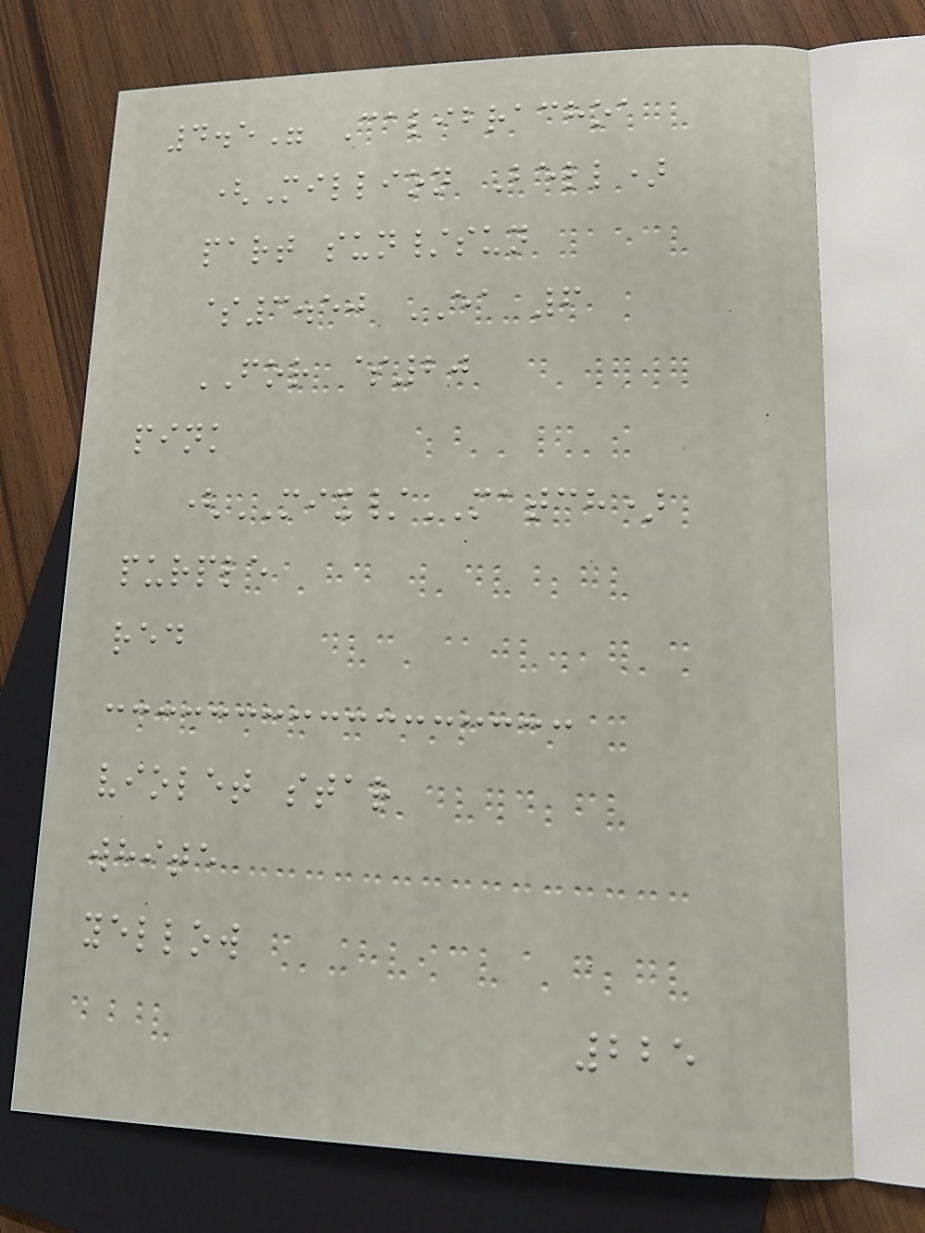4.5" Calibrachoa
(Million Bell)
part sun/sun
$3.50 EA 6
FOR $20
pink
(MIX/MATCH)
purple
red
violet star
white
yellow
225
